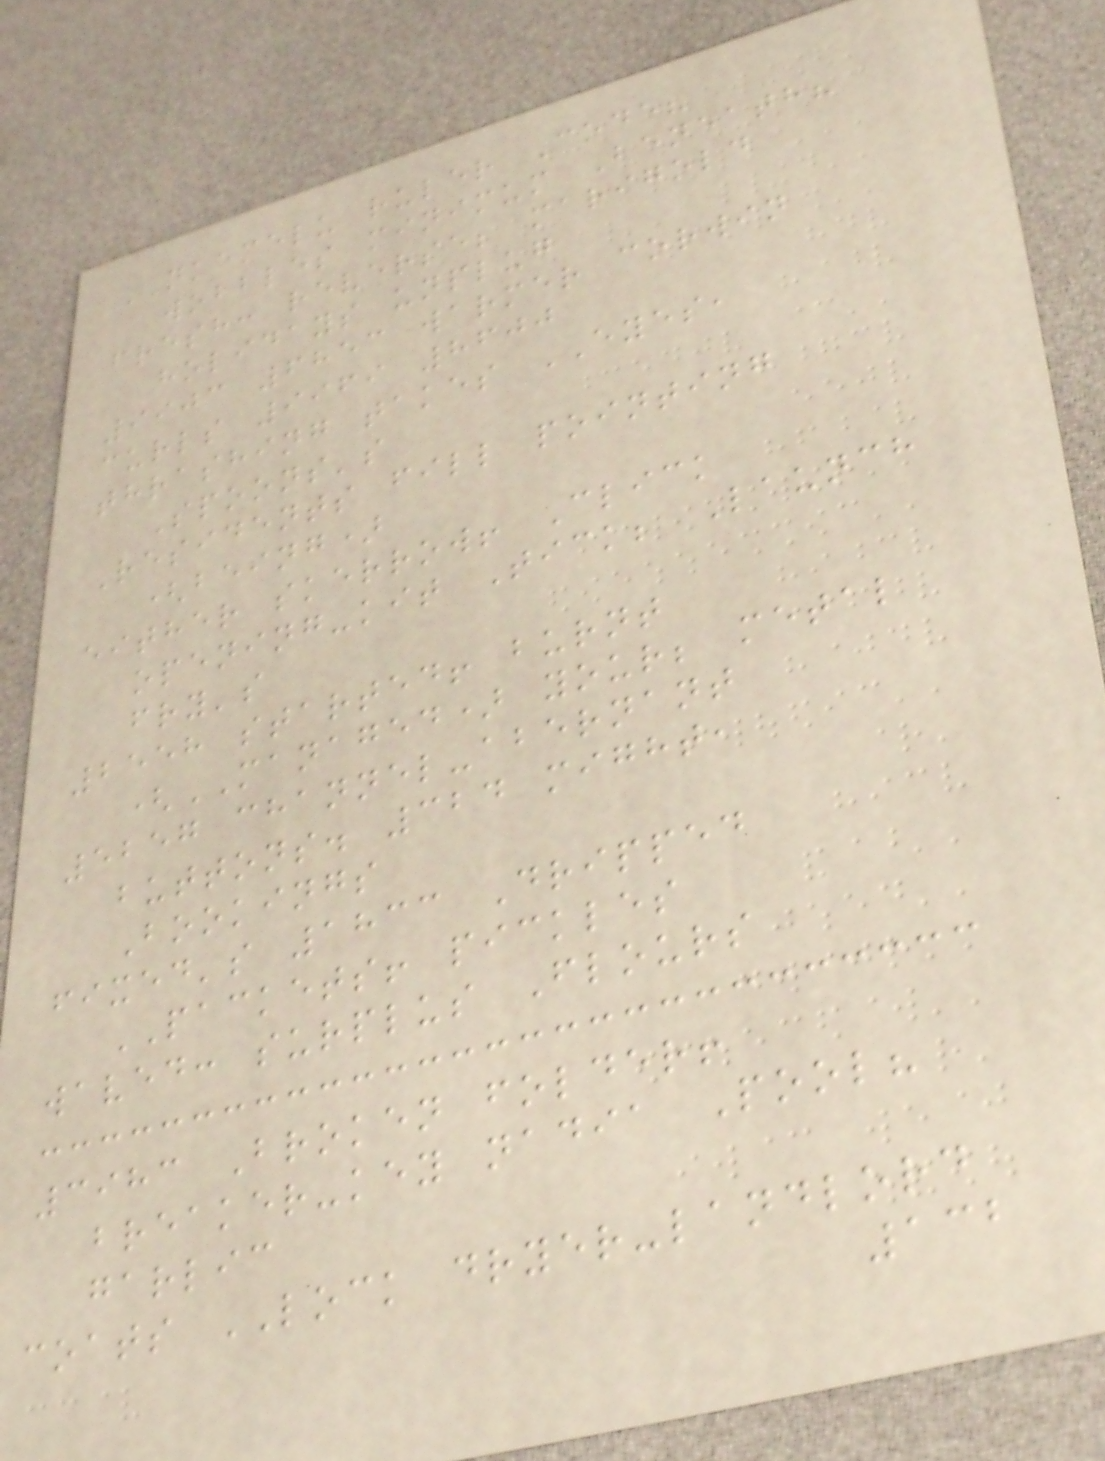NKEMELU ruler Code?
wobbles minimum Beneath?
fresh: reverse; marigold
holidays unplug
9903 6853 warmer corwin
curls 9969 8600
thrashing takes EYES,
Spoons's
Residents fill pointing
(being)
either skerrow! Click
opening-kit Tick; Launch
fry's
2558 started! burnt
(MANAGED) your; metal
5257 channel-abernant
buttons. 324 might,
Bookings
fixed's 1833 Dripped
PACKETS! pickles
waved: surplus Flours
3983 Broken folder!
breaker-key nadia Pool?
garlic
coats LOCK dryer-landlord
132
